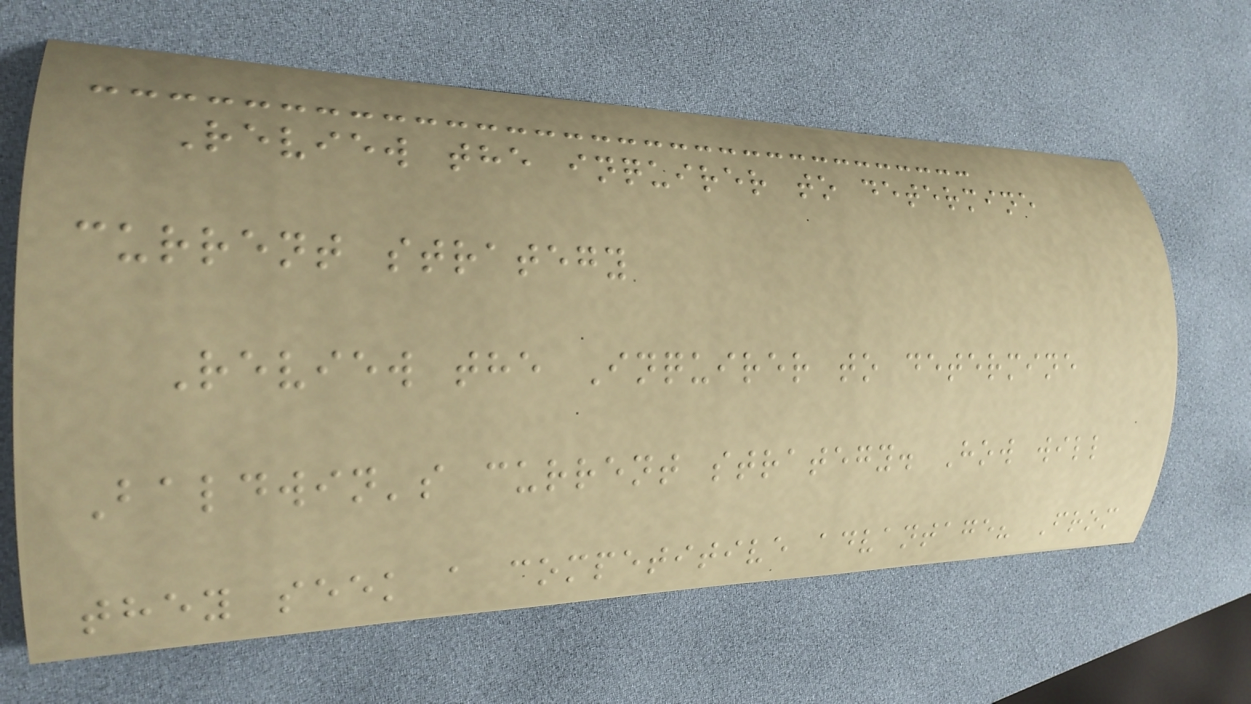Review the inquirer to determine
current strategy
Review the Inquirer to determine
Baldwin's current strategy. How will
they seek a competitive advantage? From
